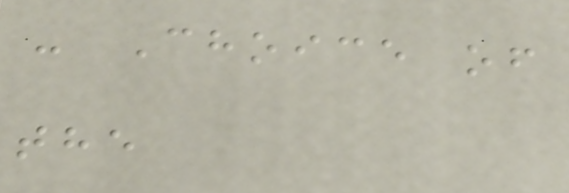- Choice of
the
